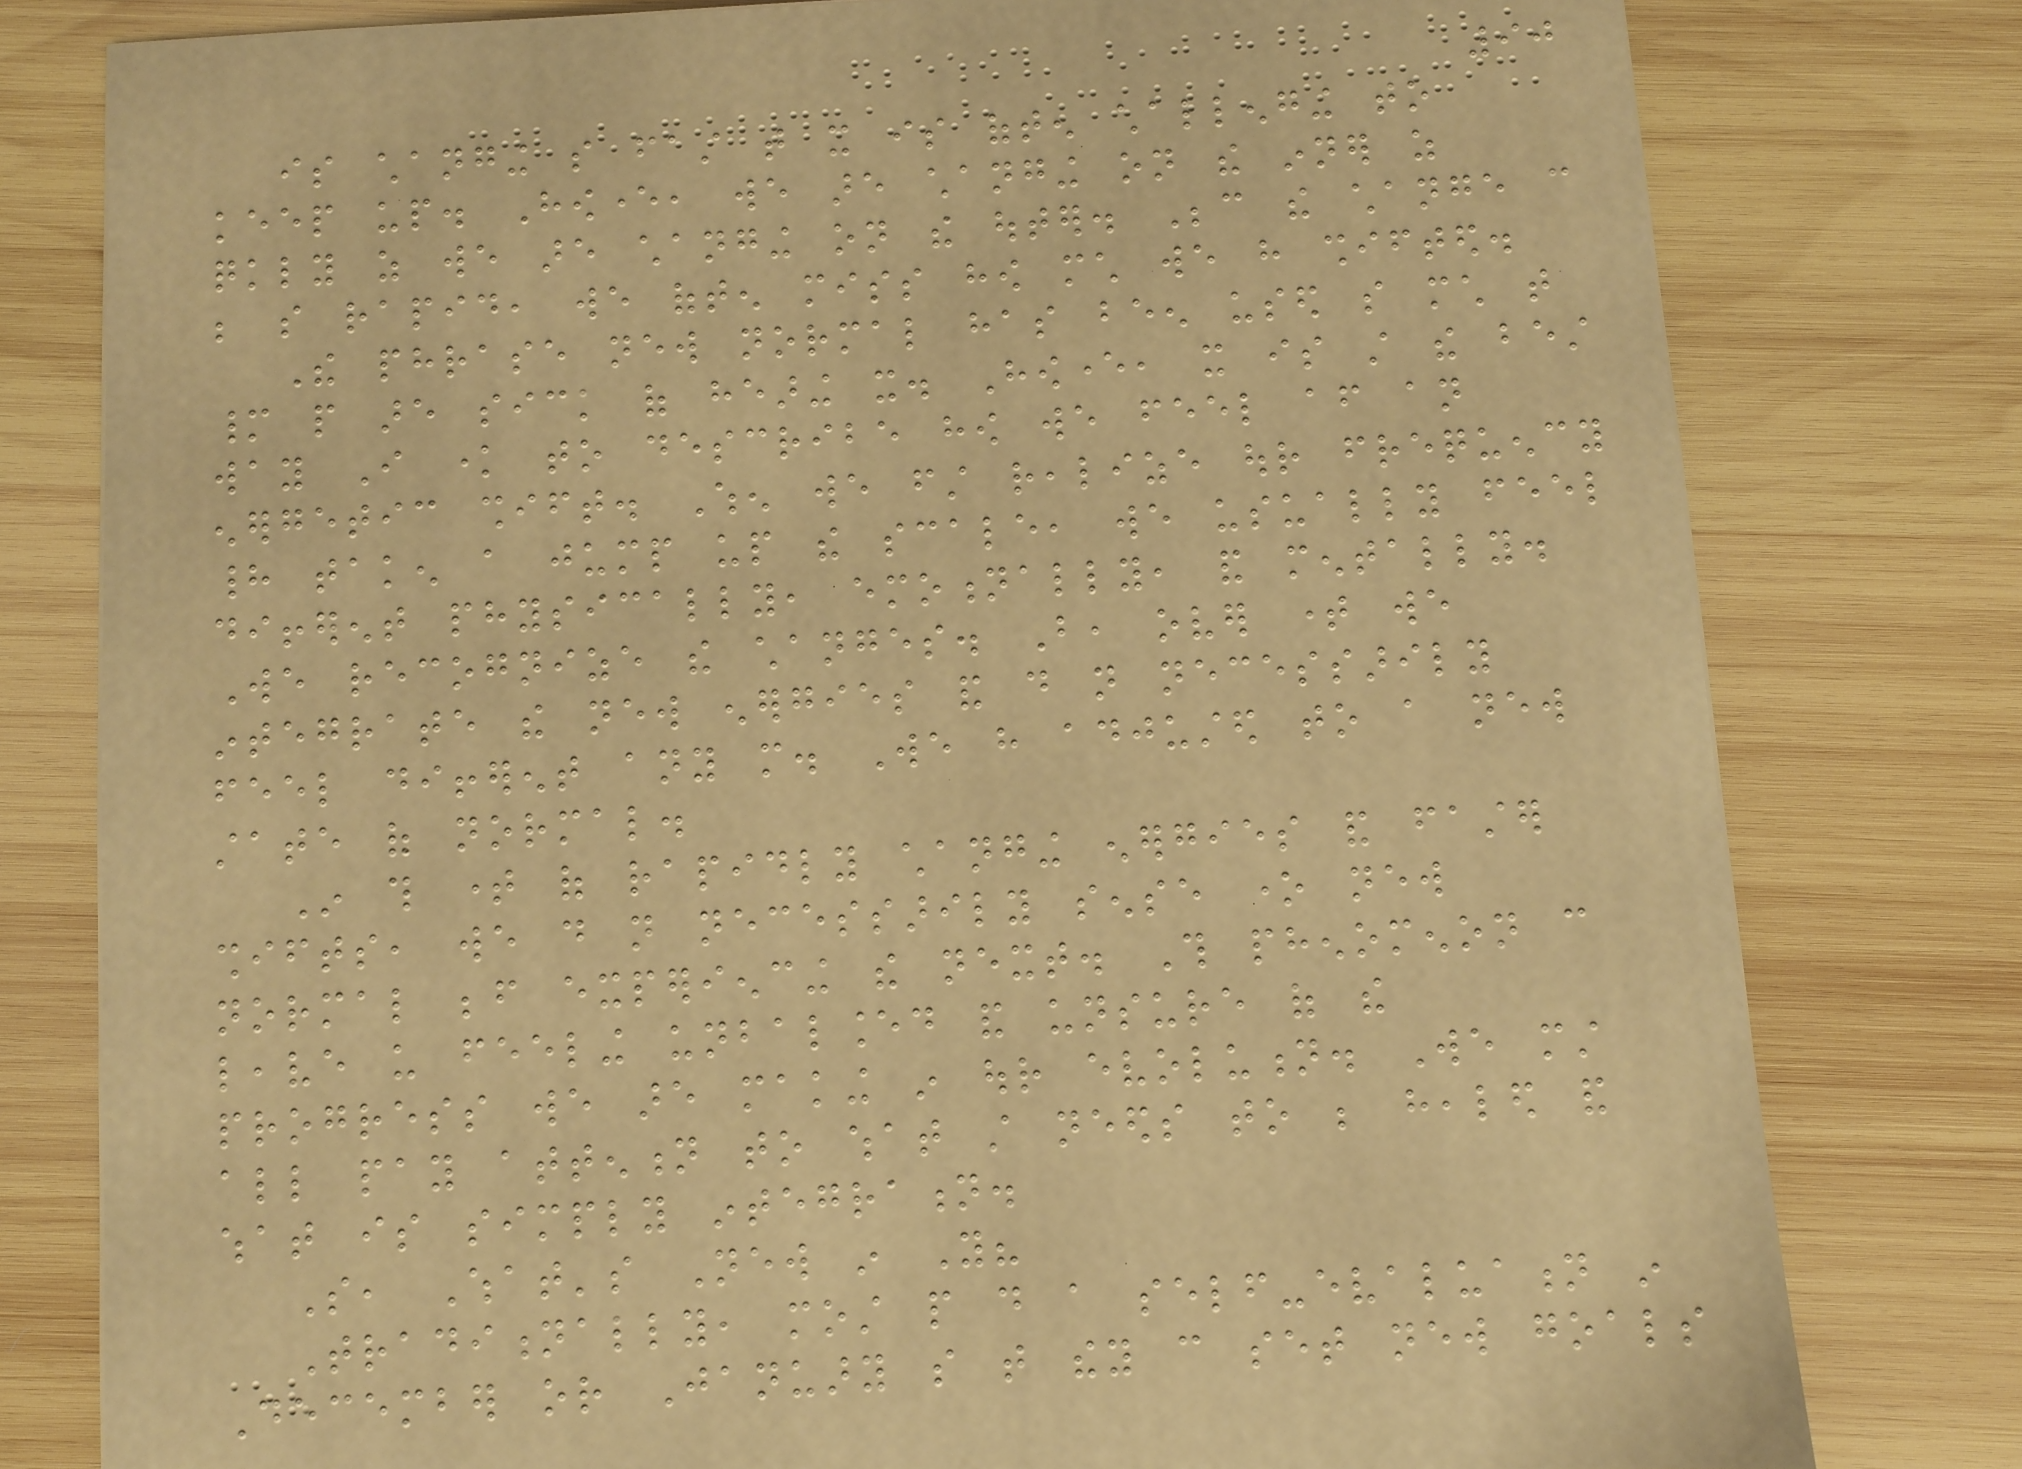90
is changing so fast that it is often challenging to
keep up. However, we are changing on the inner as
quickly as we are changing on the outer. Because the change can
be so rapid, we often miss how much we have shifted.
The phrase new normal has been used so much that
many people are sick of hearing it. However, it is still the best
way I know to describe how we feel after an
energetic shift. When we first realize our frequency
had taken a jump up the scale, we usually feel
different physically, emotionally, and mentally.
We recognize the changes. But, over time we
integrate the new energies and do not necessarily
feel different any more. We have adjusted to a new
state of normal.
In this time of rapidly changing energies and faster
shifts, we do not necessarily sense one new
normal before experiencing the next. This phenomenon can
leave us feeling unbalanced and unsure of the
progress we are making in our evolution. We must
all pay attention to what still needs to be healed and
what is simply integration.
So, What's New in You?
Traditionally, most people do a self-evaluation in
December or January so that they can set new goals
